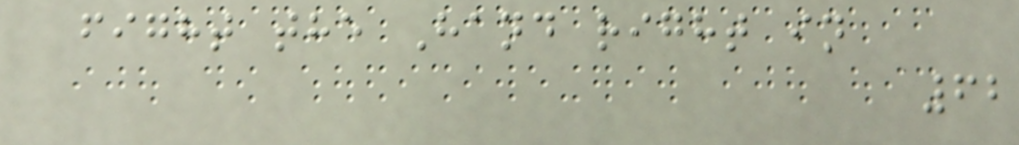fight the Hand right in
62
